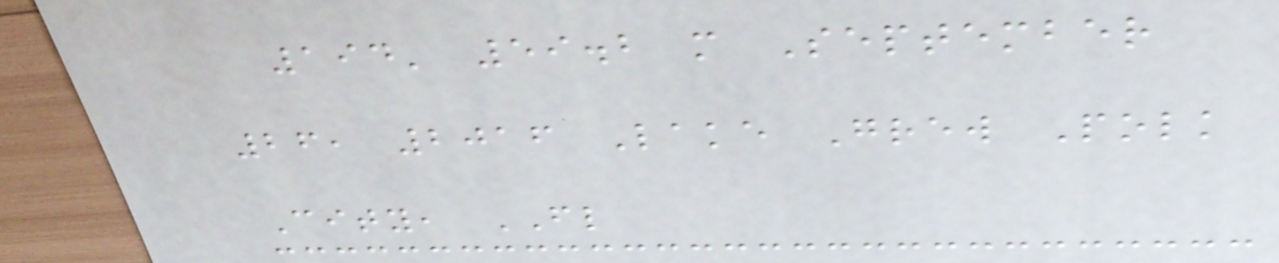194' 59.2 m September
26, 2016 Lake Grew Polk
City, FL
